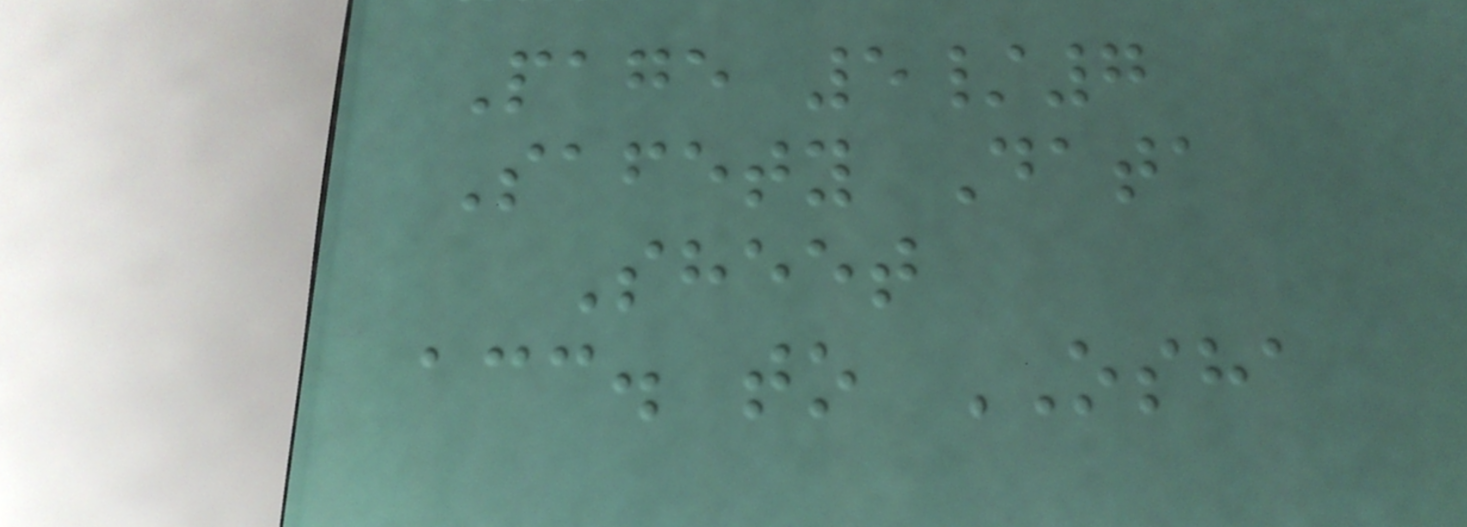Page 5/7
Safety Data
Sheet
acc. to OSHA
